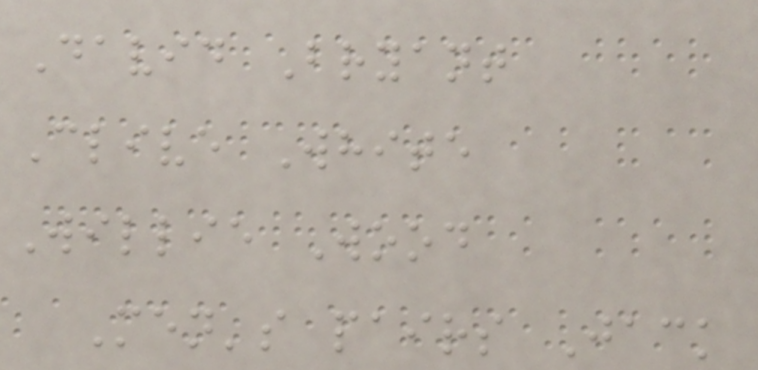David Bryant
Clive White
Willie Wood
Men's pairs Jack
